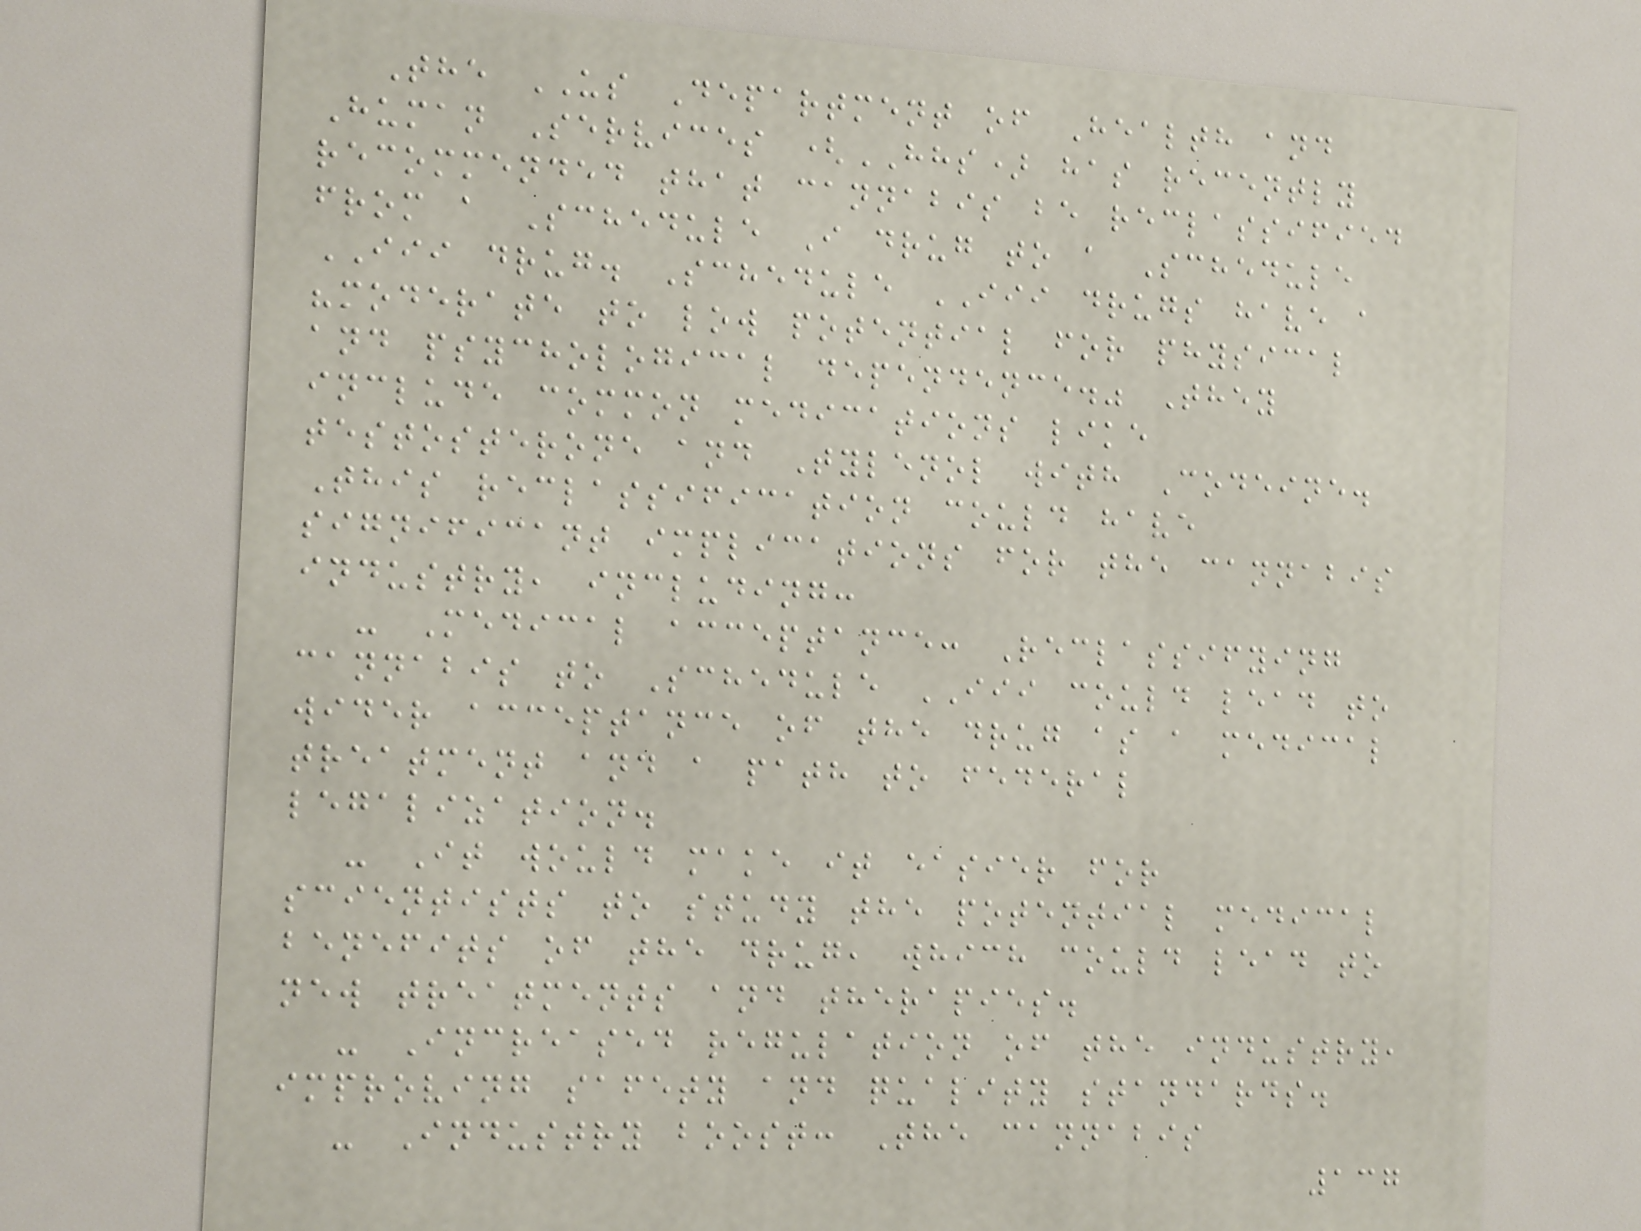The US Department of Health and
Human Services (HHS) has recently
recommended that cannabis be reclassified
from a Schedule I drug to a Schedule
III drug. Schedule III drugs have a
"moderate to low potential for physical
and psychological dependence." They
include common medications like
testosterone and Tylenol with Codeine.
This reclassification could have
significant implications for the cannabis
industry, including:
- Medical acceptance: Reclassifying
cannabis to Schedule III could lead to
wider acceptance of the drug as a medical
treatment and a path to federal
legalization.
- It would make it easier for
scientists to study the potential medical
benefits of the drug, which could lead to
new treatments and therapies.
- Increased regulation of the industry,
improving safety and quality standards.
- Industry boost: The cannabis
137
